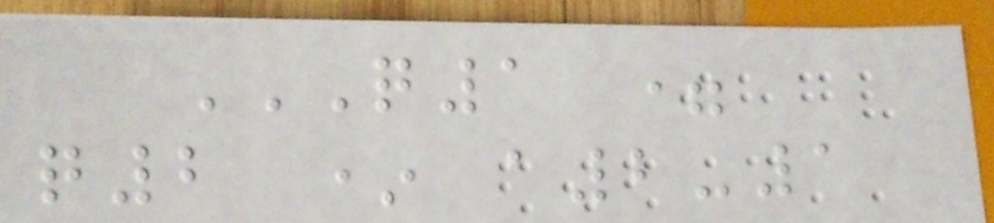Q1 =
Q2 * A2-1
